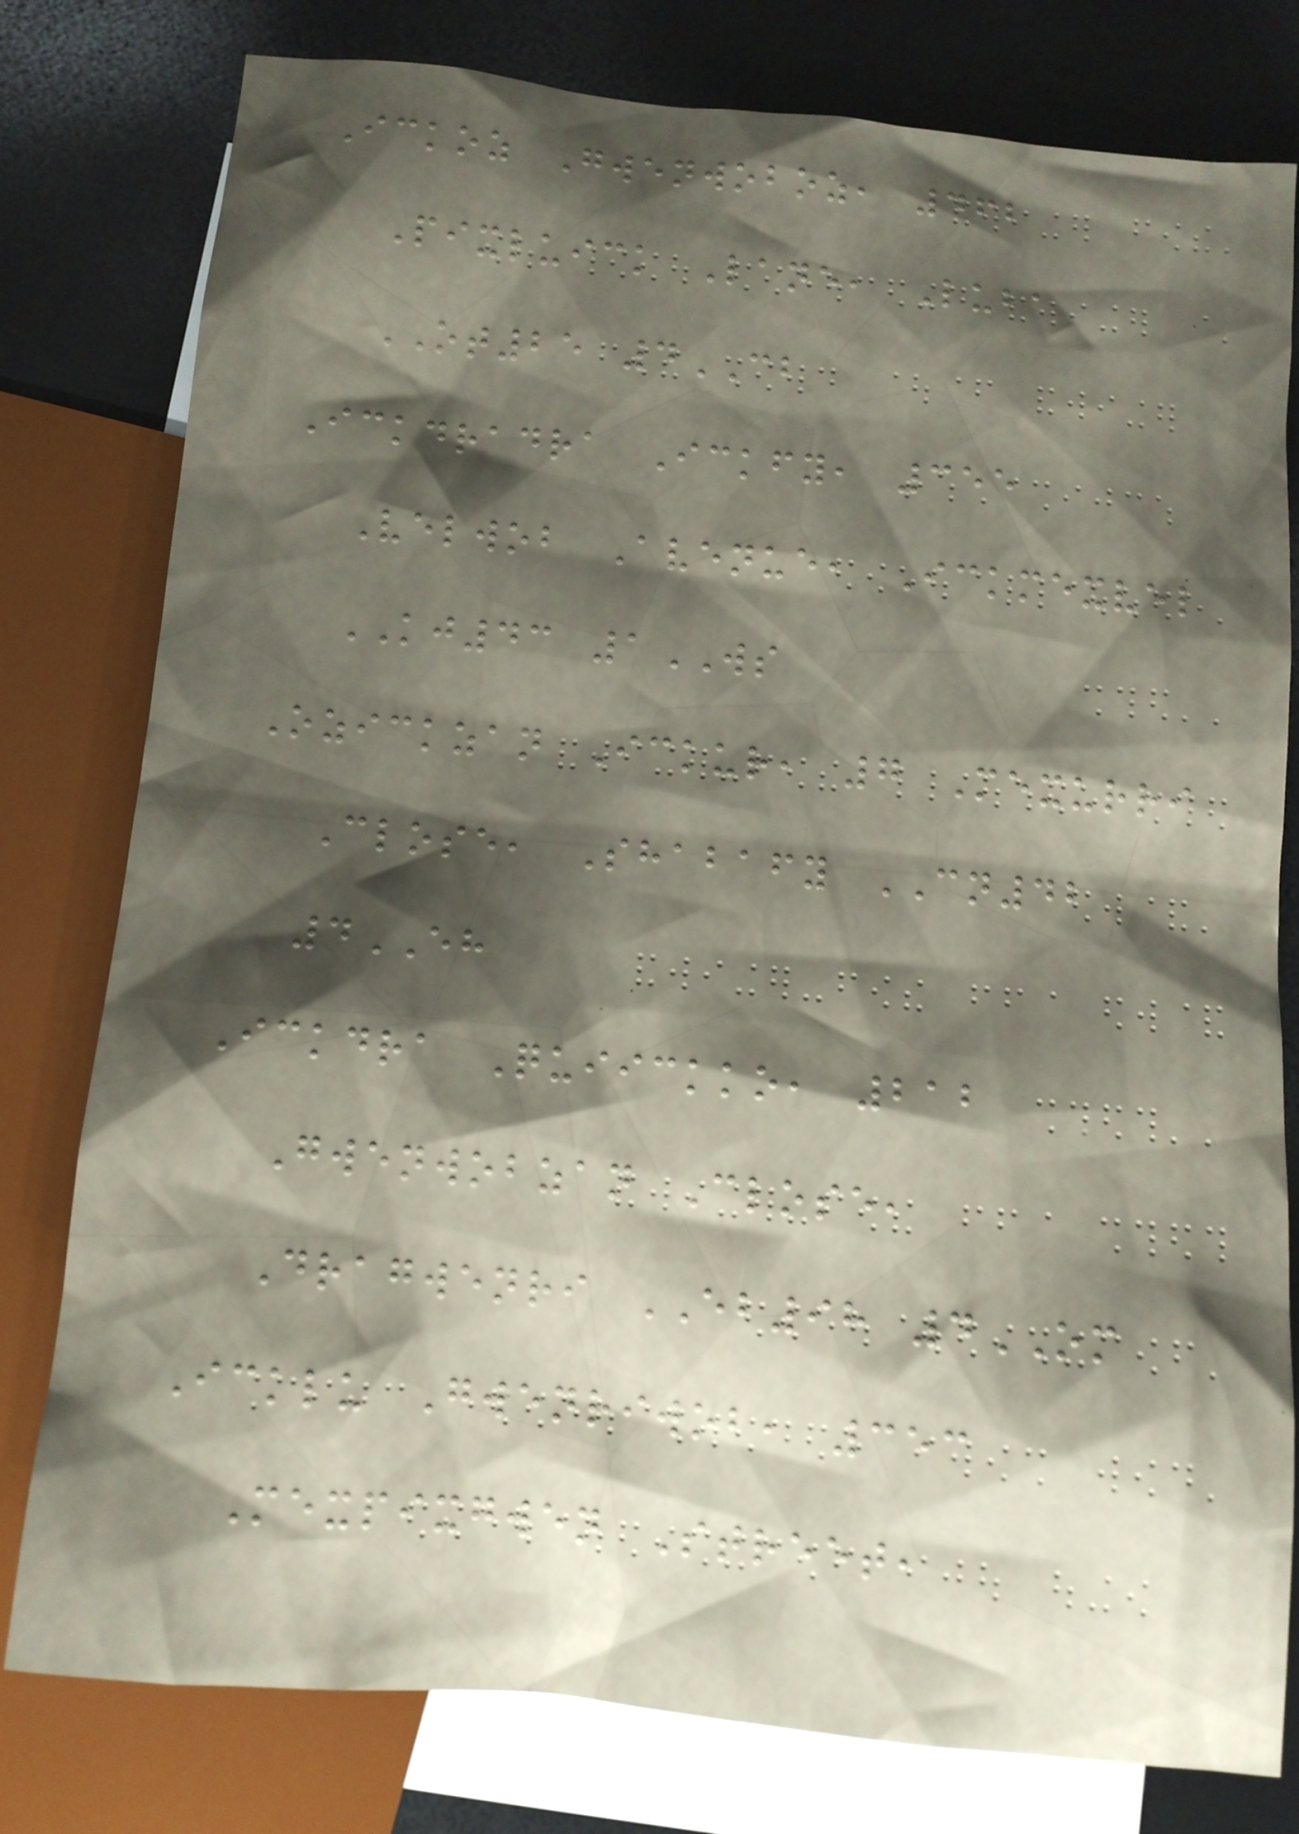Ickoz Gwenwoboz, 462
Pixluick Lane, Luba
OT25 4CB
Ickdradra Ickfy, 355
Velwob Avenue, Ickmexvel
KJ43 1WS
Ozickzan Ickur, 7 Mexurri
Close, Shabafy CN42
4EH
Ickdra Quiickko, 212
Gwenwobzan Close,
Dragwenri EB98 4OM
Icklu Gwenriwob, 353
Mexpixgwen Street,
